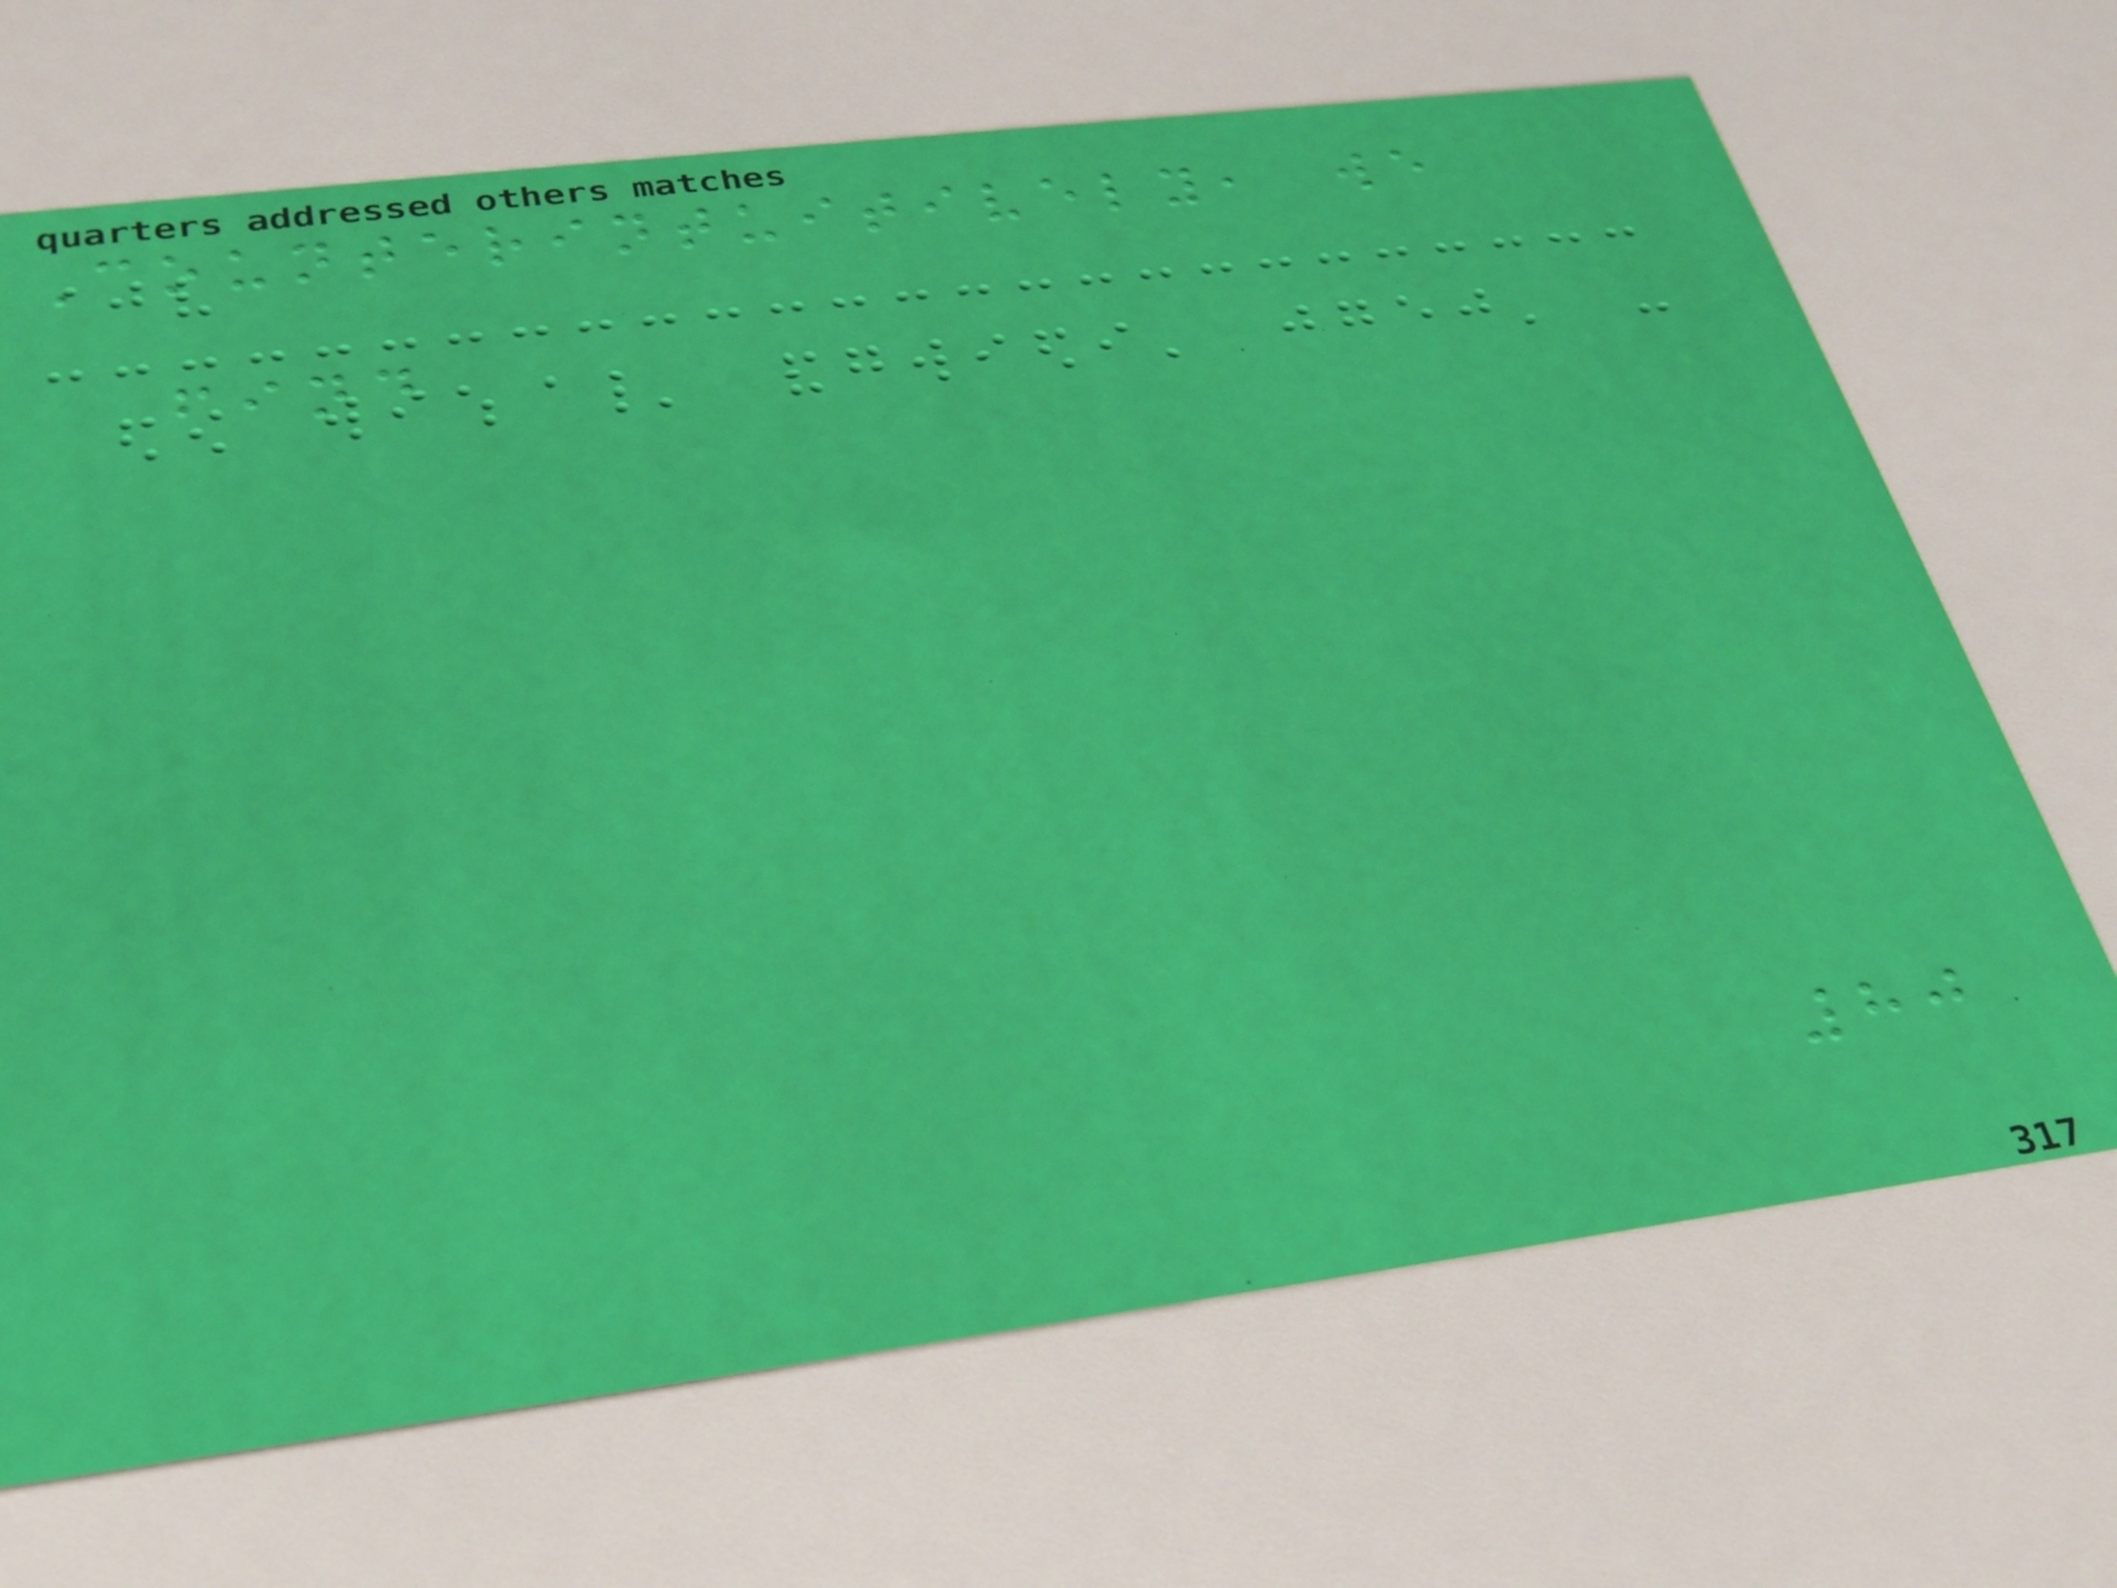Counterintuitively, we
find
80
